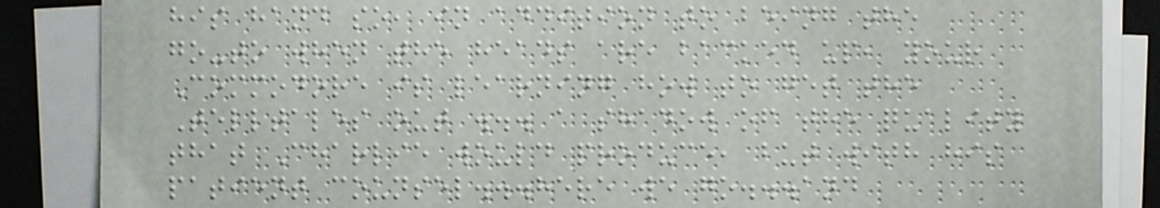his hand so, in addition to being the
go-to when the heads are backed up, your
Commodore is learning how to get the
Telltales out ... a shadow of the quality
that Charlie would produce, but with his
patient counsel...here we go...and
